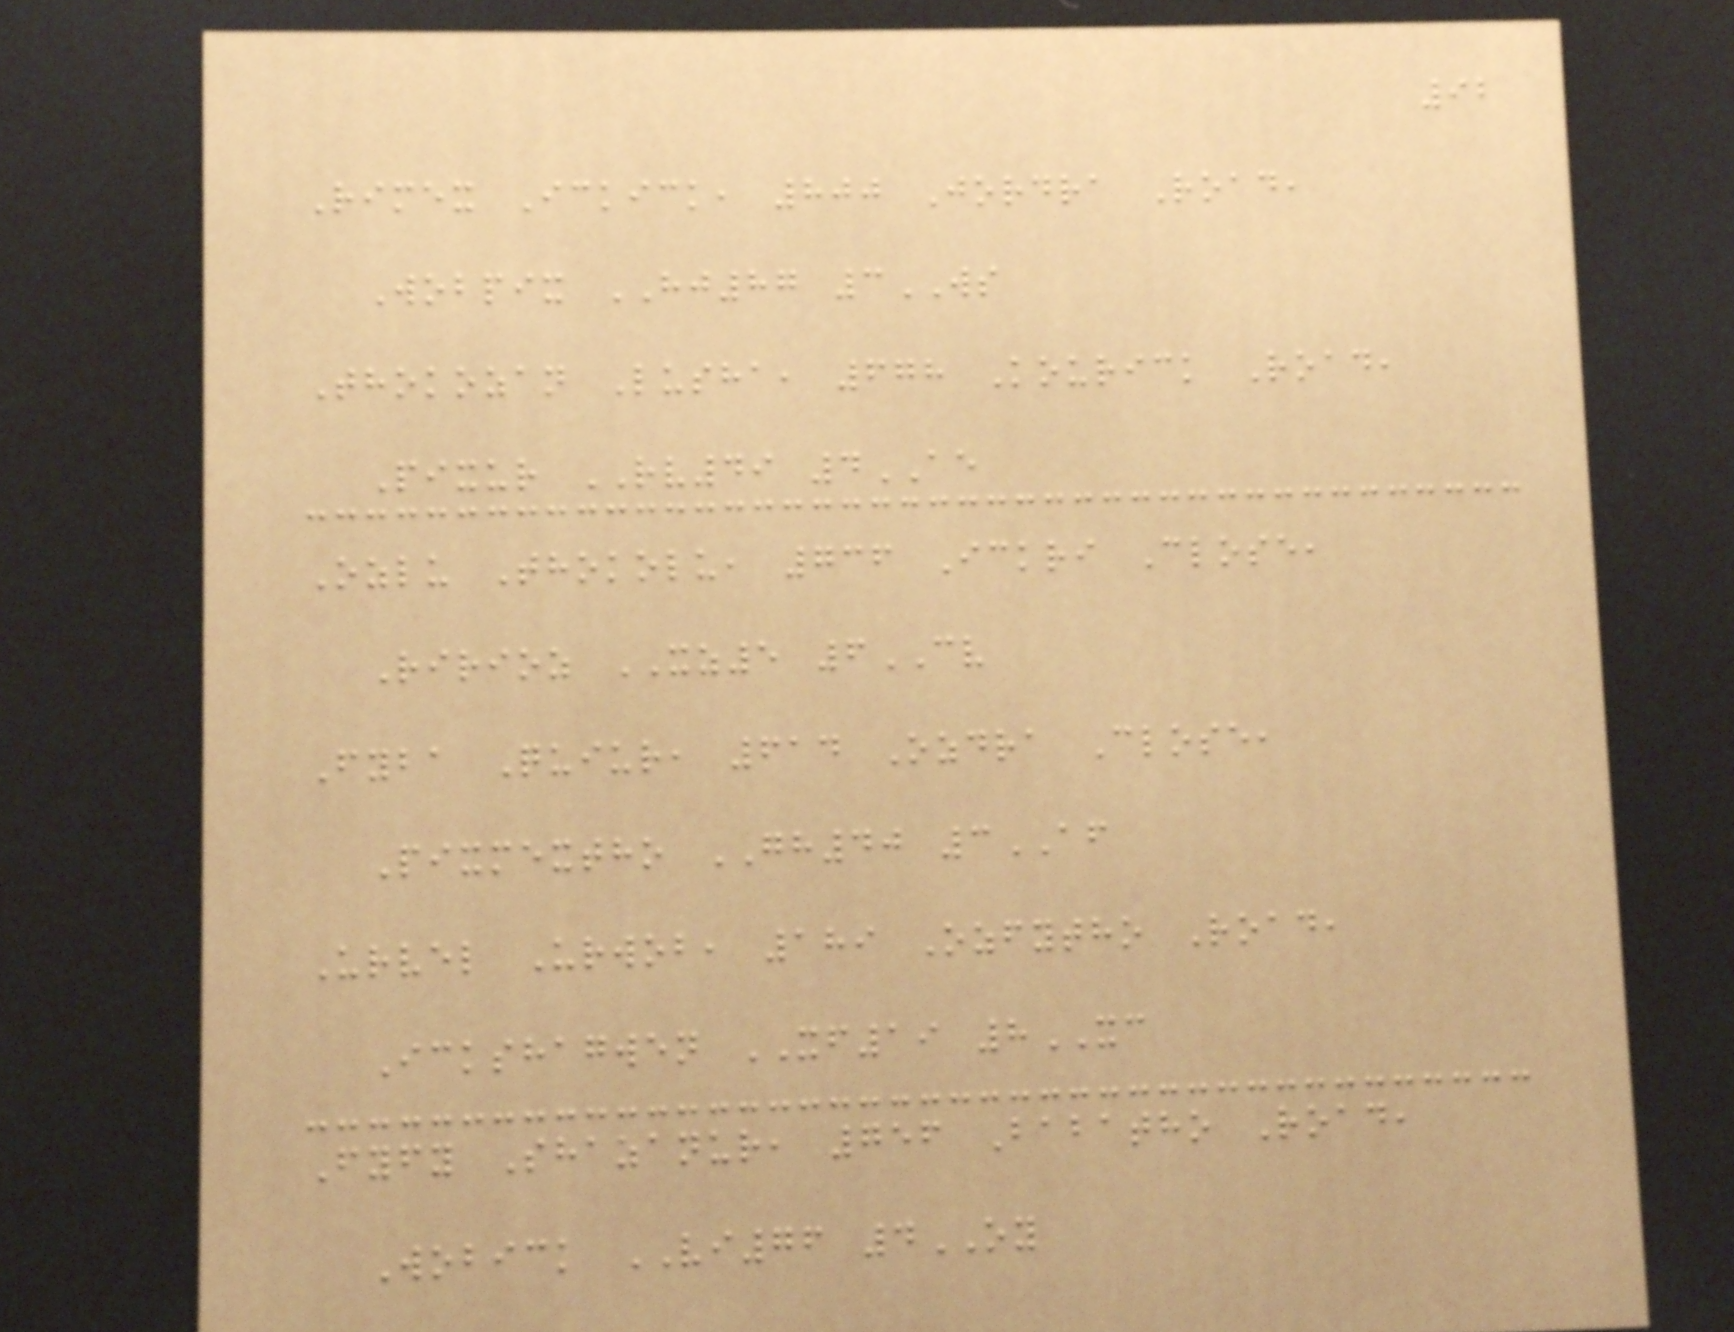92
Rimex Ickick, 800 Jordra Road,
Wobpix HJ87 3WS
Thokozan Lusha, 678 Kourick Road,
Pixur RV49 4AE
Ozlu Thokolu, 736 Ickri Close,
Ririoz XZ5 6CV
Fyba Quiur, 614 Ozdra Close,
Pixmextho GH40 3AF
Urvel Urwob, 189 Ozfytho Road,
Ickshagwen XF19 8XC
Fyfy Shazanur, 756 Babatho Road,
Wobick VI76 4OY
